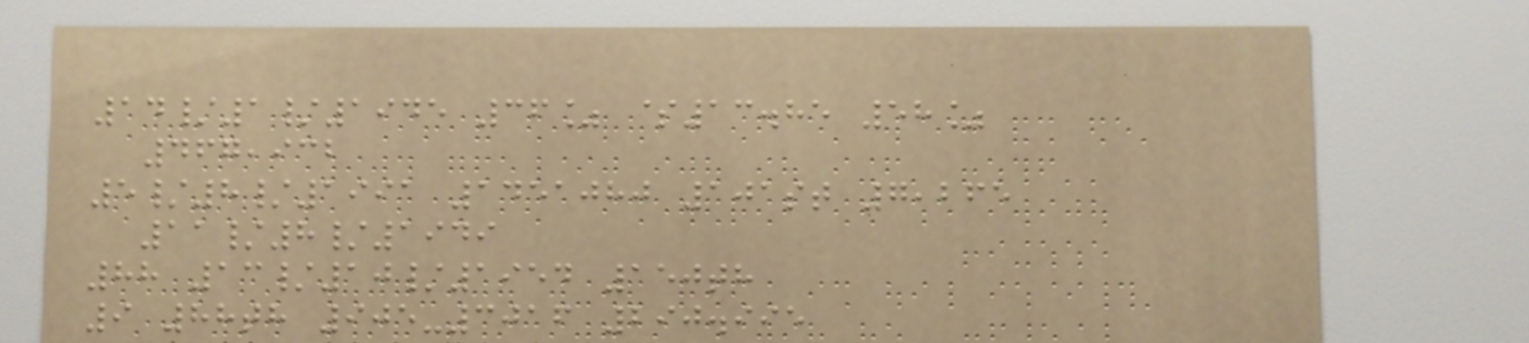14/1/1945 36% $13.85 58%
467,932
5/8/1991 1451080 101st 7,265
11/8/1949
88 13/10/1954 150th
9 88th 905-3016 290.995
